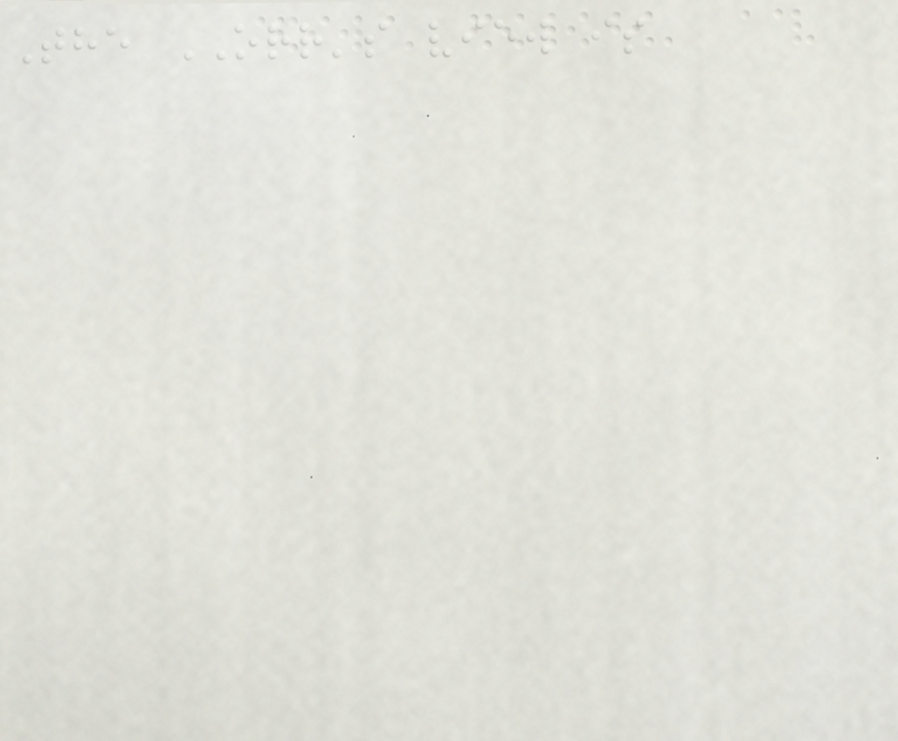The ORR's view is
